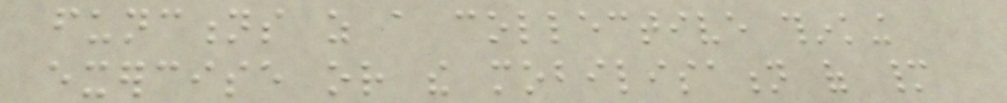functions as a collective thinking
exercise or the mobilisation of many
